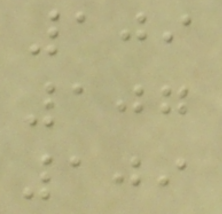109
107
109
